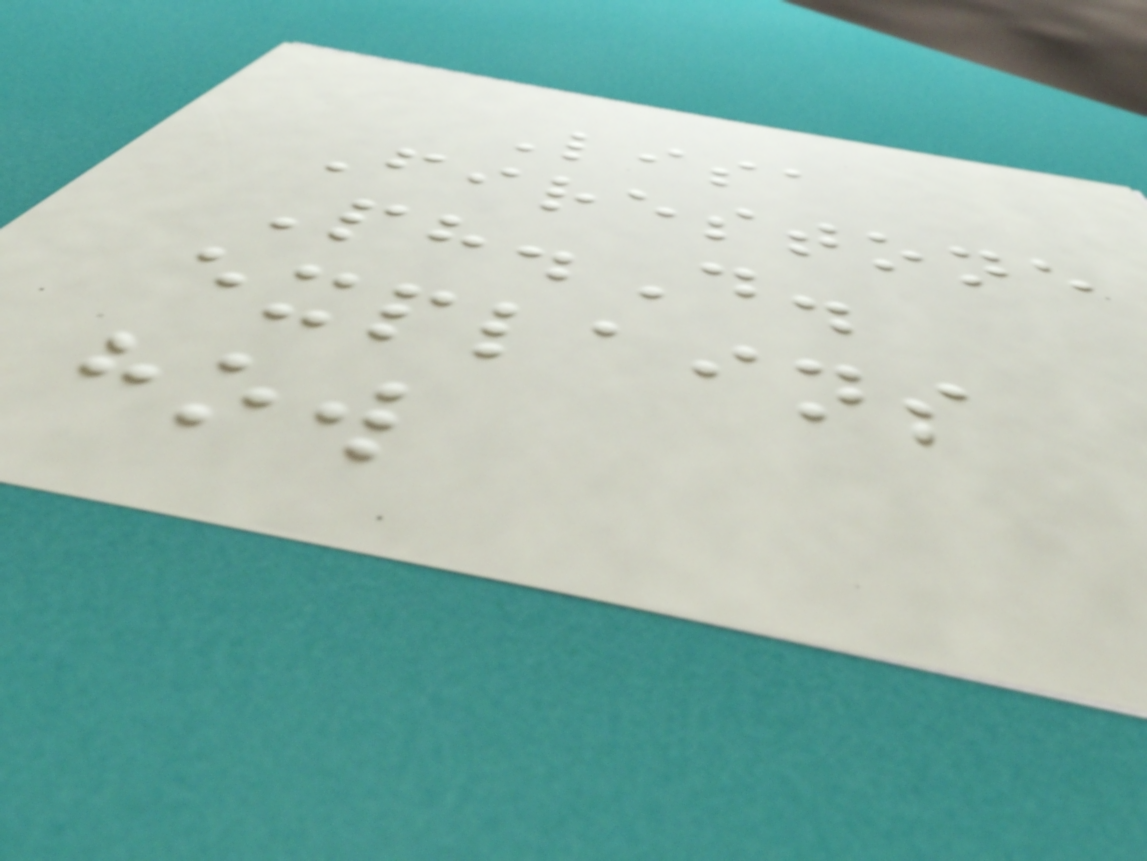Lisa
Firestone
Ph.D.
explains
how
